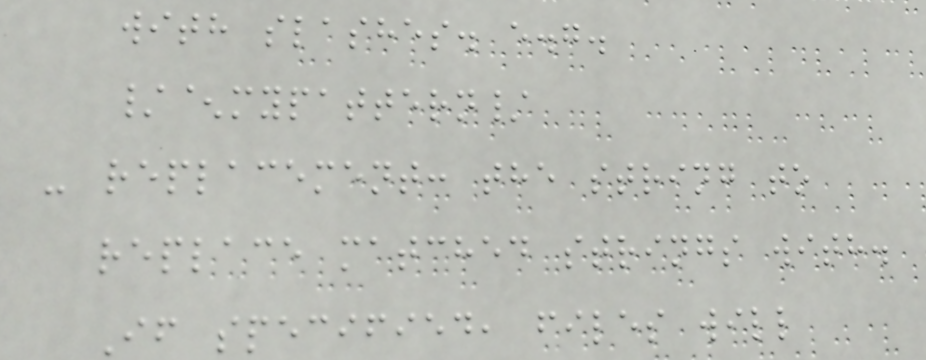with slashes. e.g.
/^mypattern/
- replacement: the string to
replace matched strings with.
If specified, files will
